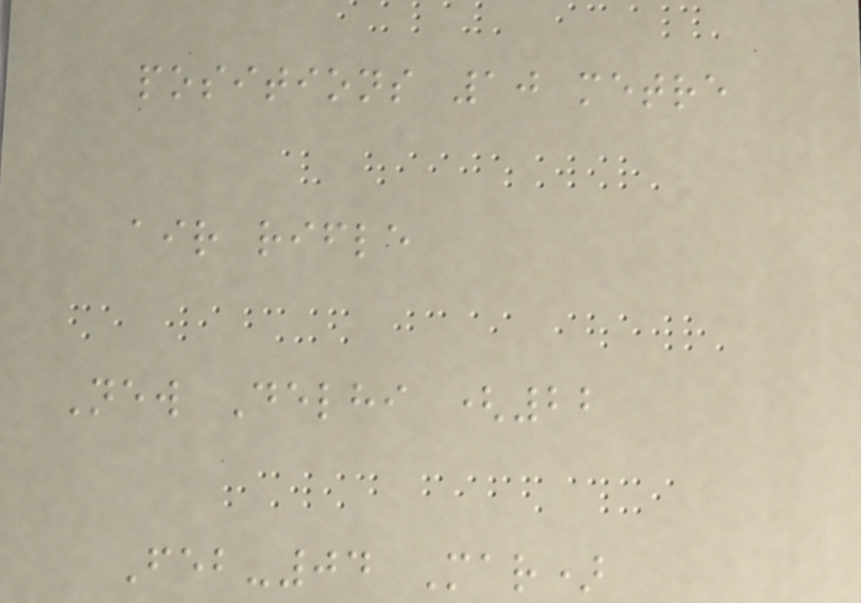positions 10 metre
air rifle
New Delhi (22
Feb-04 Mar)
